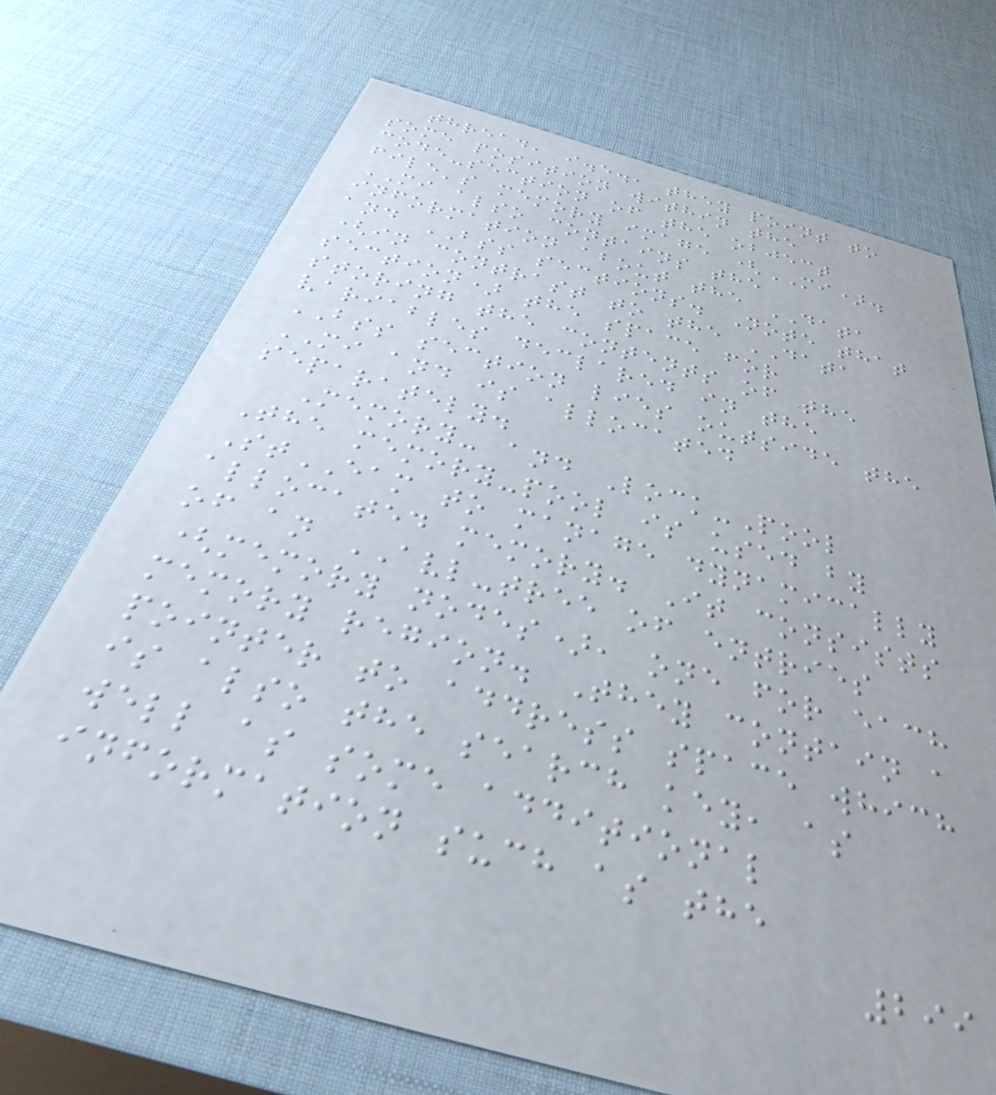thread, i.e., they point to
some position within the
code-section of the object
file's memory image (MI).
MI also contains the
information about the DATA
and BSS sections. Note that
(in contrast to the DATA
section) the space for
storing the contents of the
variables declared in the
BSS section lies outside the
MI and is allocated
separately.
Memory- and Lock-Pool
The memory-pool is used by
StEAM to manage dynamically
allocated memory. It consists
of an AVL-tree of entries
(memory nodes), one for each
memory region. They contain a
pointer to address space which
is also the search key, as
well as some additional
information such as the
299
